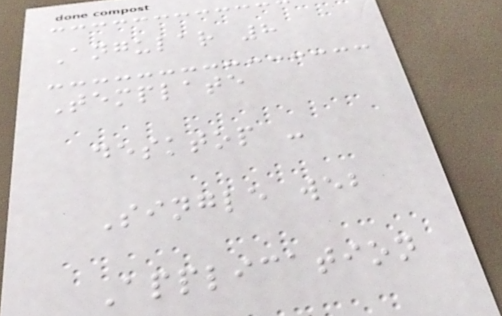Angular 8
Template
desktop -
Single web
Application
